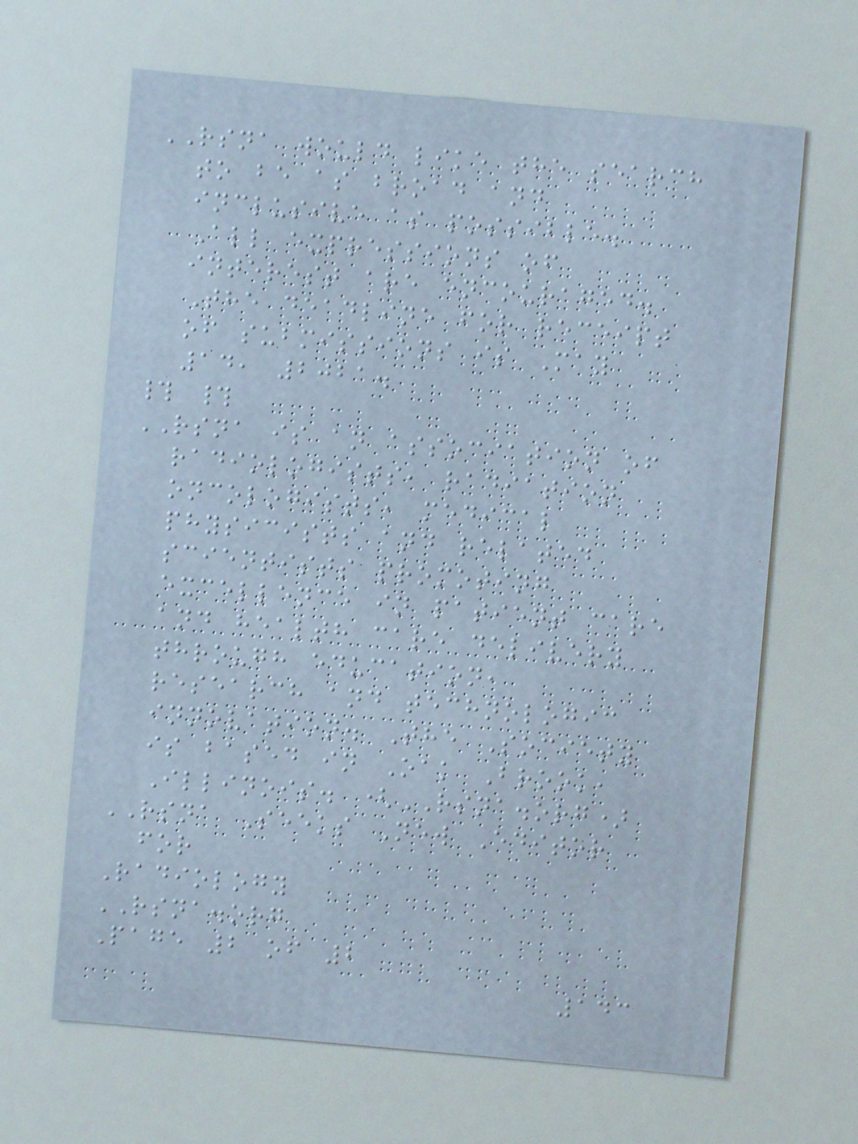RSNA would like the search
to be as broad and
inclusive as possible.
All expressions of
interest are encouraged.
The deadline for receipt
of submissions is May
14, 2021.
# #
RSNA is an association of
radiologists, radiation
oncologists, medical
physicists and related
scientists promoting
excellence in patient care
and health care delivery
through education,
research and technologic
innovation. The Society
is based in Oak Brook,
Illinois. (RSNA.org)
RSNA Seeks New Editor
for
Radiology
RSNA.org
Page 2 of 2
143
